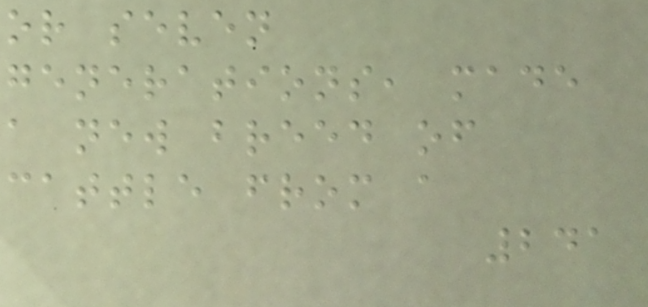or seven
generations, made
a new breed of
cattle from a
241
